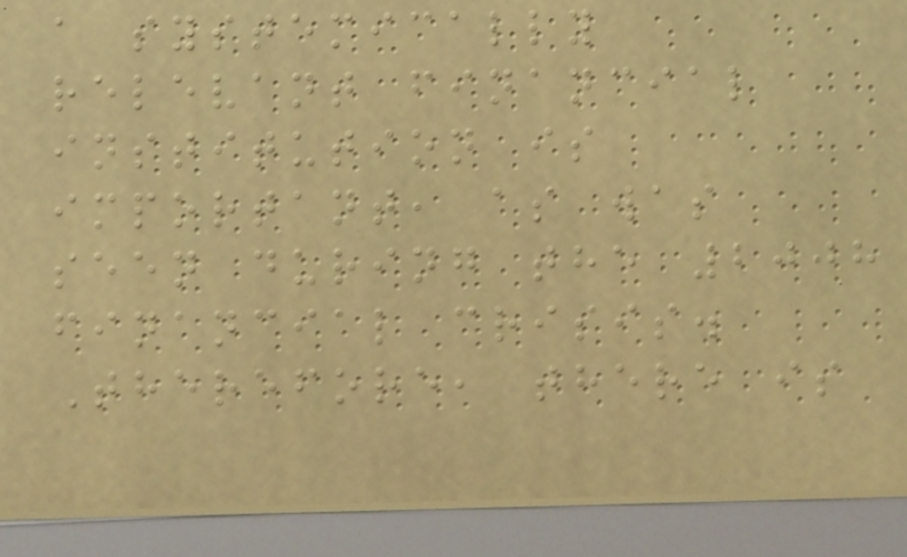a systemically
relevant financial
institution is
important, as was
seen during the 2008
financial crisis.
Therefore, there is
